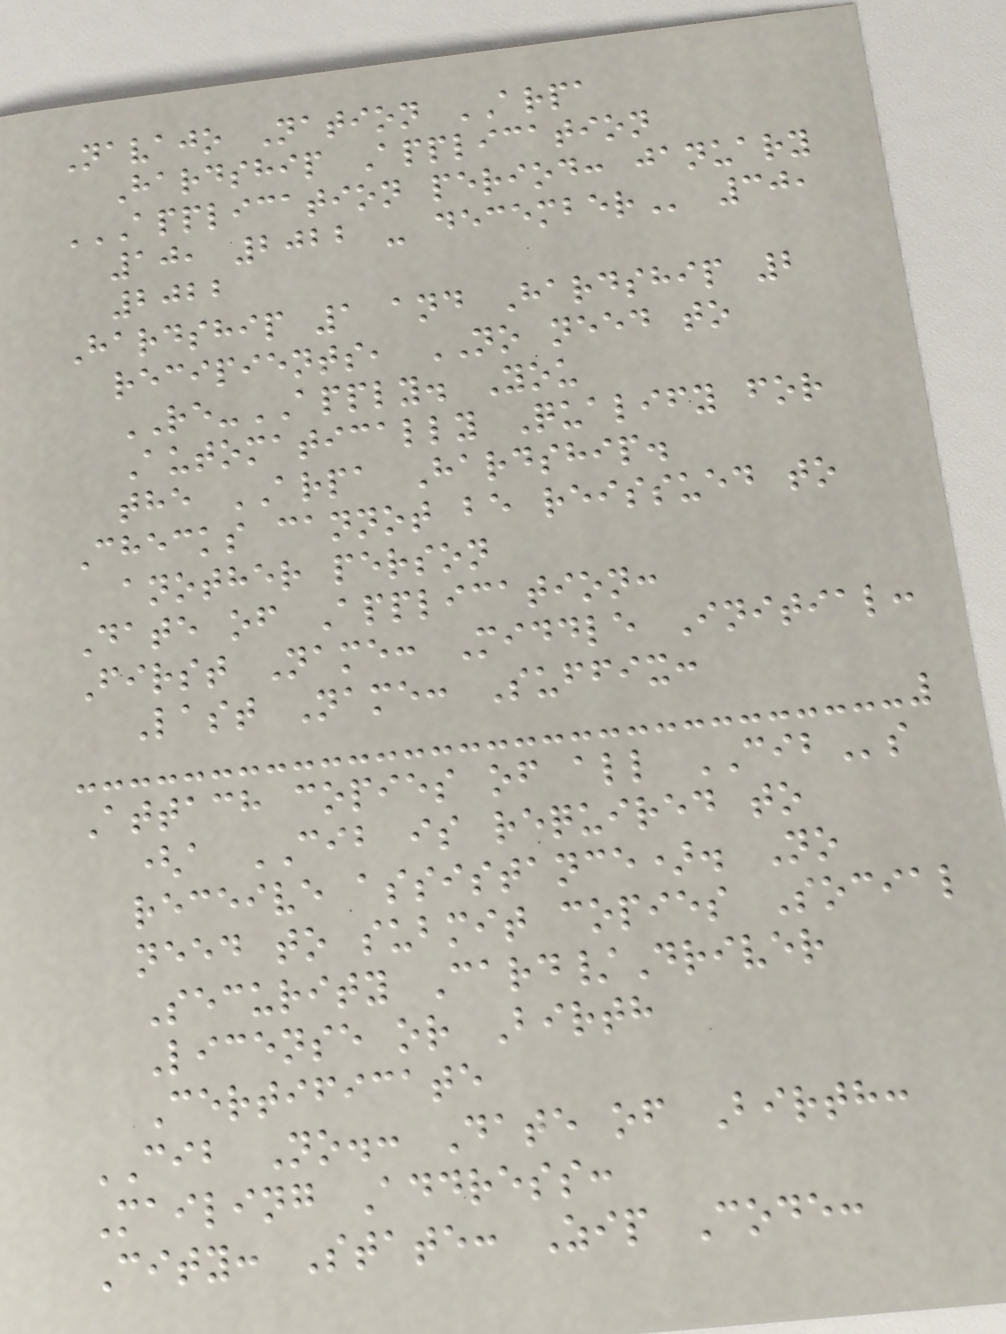Navajo Nation ARPA
Hardship Application
APPLICATION PERIOD: JANUARY
10, 2022 - DECEMBER 30,
2022
Hardship 1 and Hardship 2
recipients, NO need to
RE-APPLY. You
Automatically Qualify for
the ARPA Hardship.
Checks cannot be reissued to
another person
Date of Application:
First Name: Middle Initial:
Last Name: Suffix:
Attach copies of all CIBs
(a CIB is required to
receive assistance). No
need to submit copies Social
Security Card/Driver
License or Birth
Certificate
CIB No.: Date of Birth:
Mailing Address:
City: State: Zip Code:
